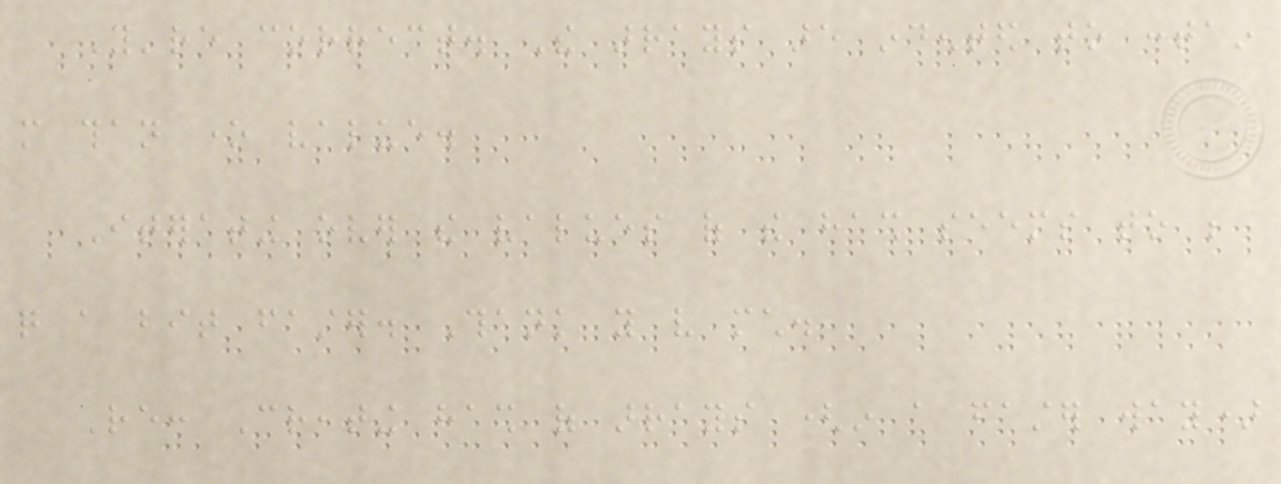You're correct. The arrays are indented to contain
more than one value.
Iterating over the values of the hash seems to be
quite a bit faster. Thank you very much.
Re: Creating hash of arrays (in a faster way)
